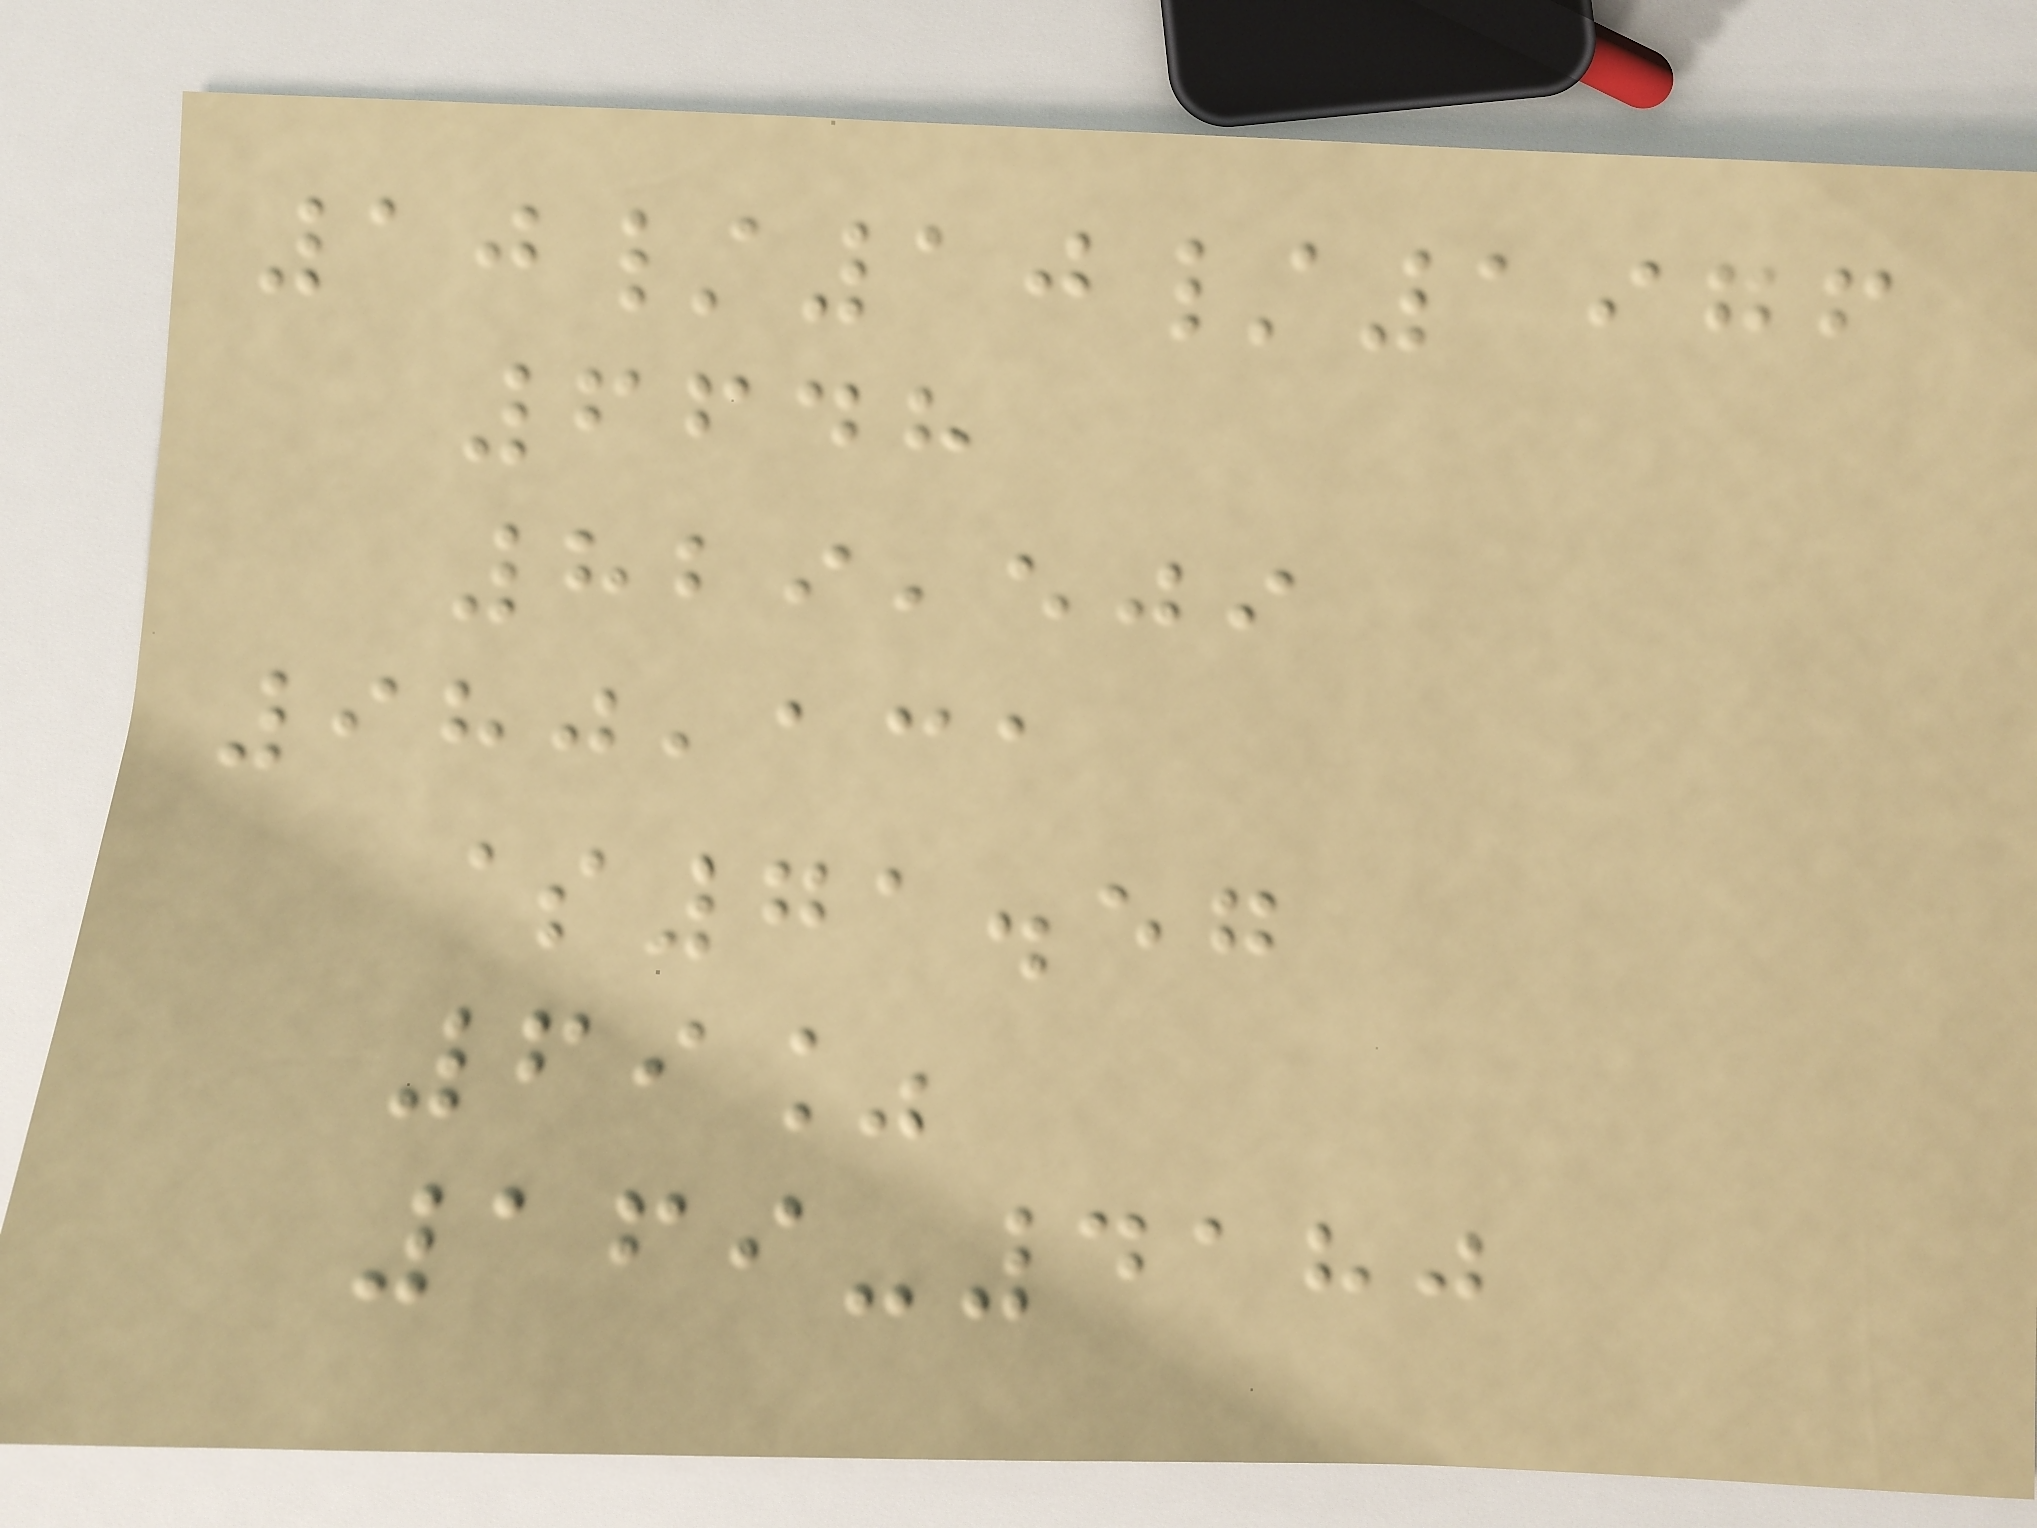10/10/1976
6648
829,509
980,131
$71.57
69%
169-4180
